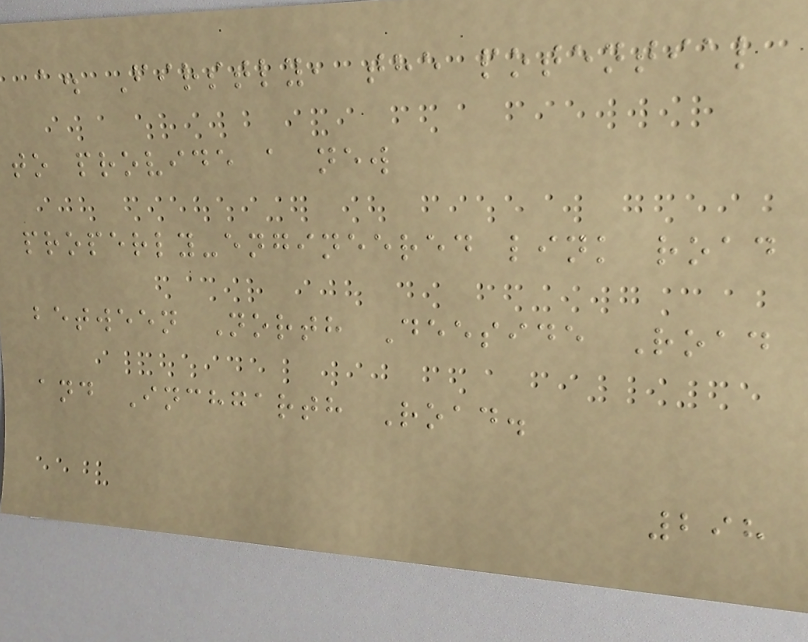a. Firstly, the potential
to provide a new
properly-engineered link road
between North Deeside Road
and Inchgarth Road.
298
